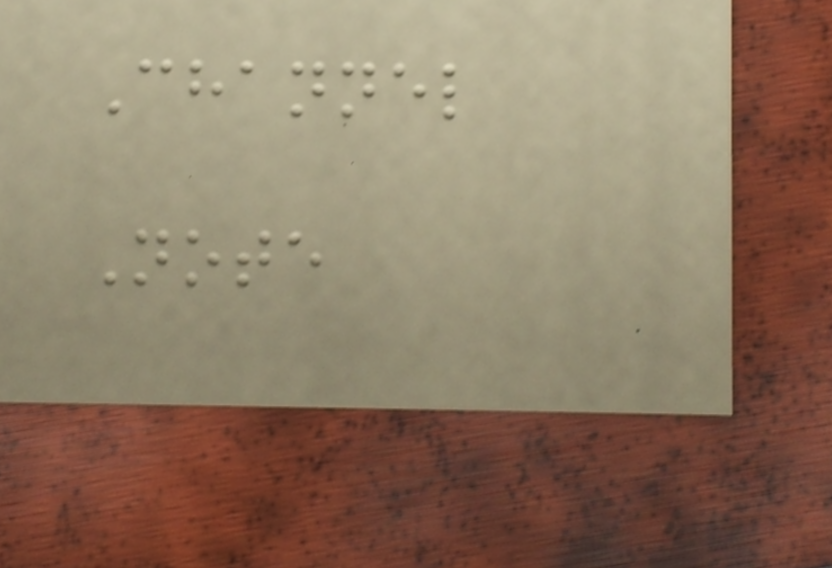Channel
Note
